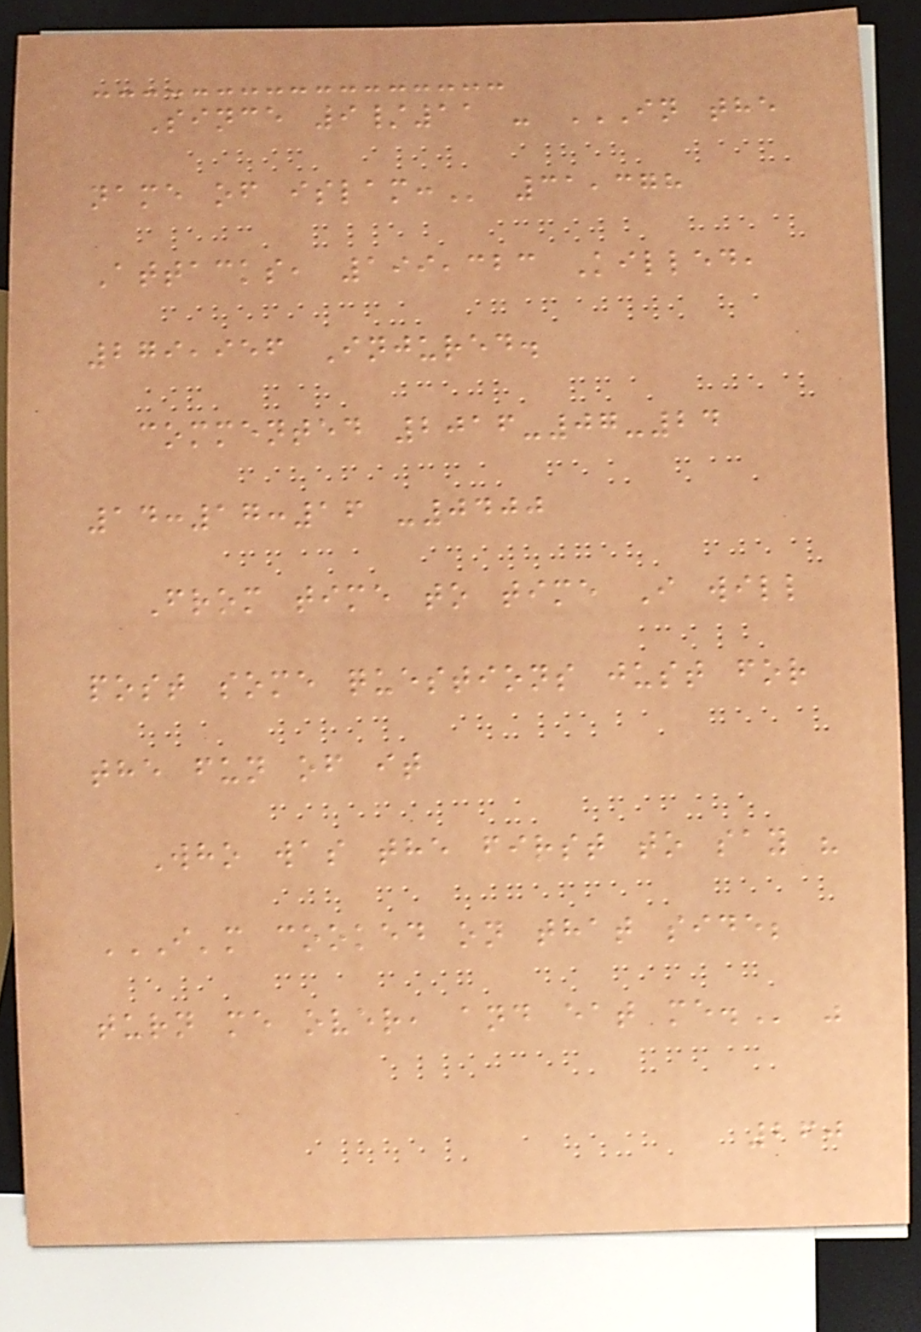Since 9/11 - IN THE
NAME OF ISLAM: 31,378
Attacks, 199,323 Killed,
279,956 Injured.
commented 2016-07-24
14:17:16 -0400
From time to time I will
post some questions just for
the fun of it
Who was the first to say "
I'M COOKED ON THAT SIDE;
TURN ME OVER, AND EAT ME. "
260
